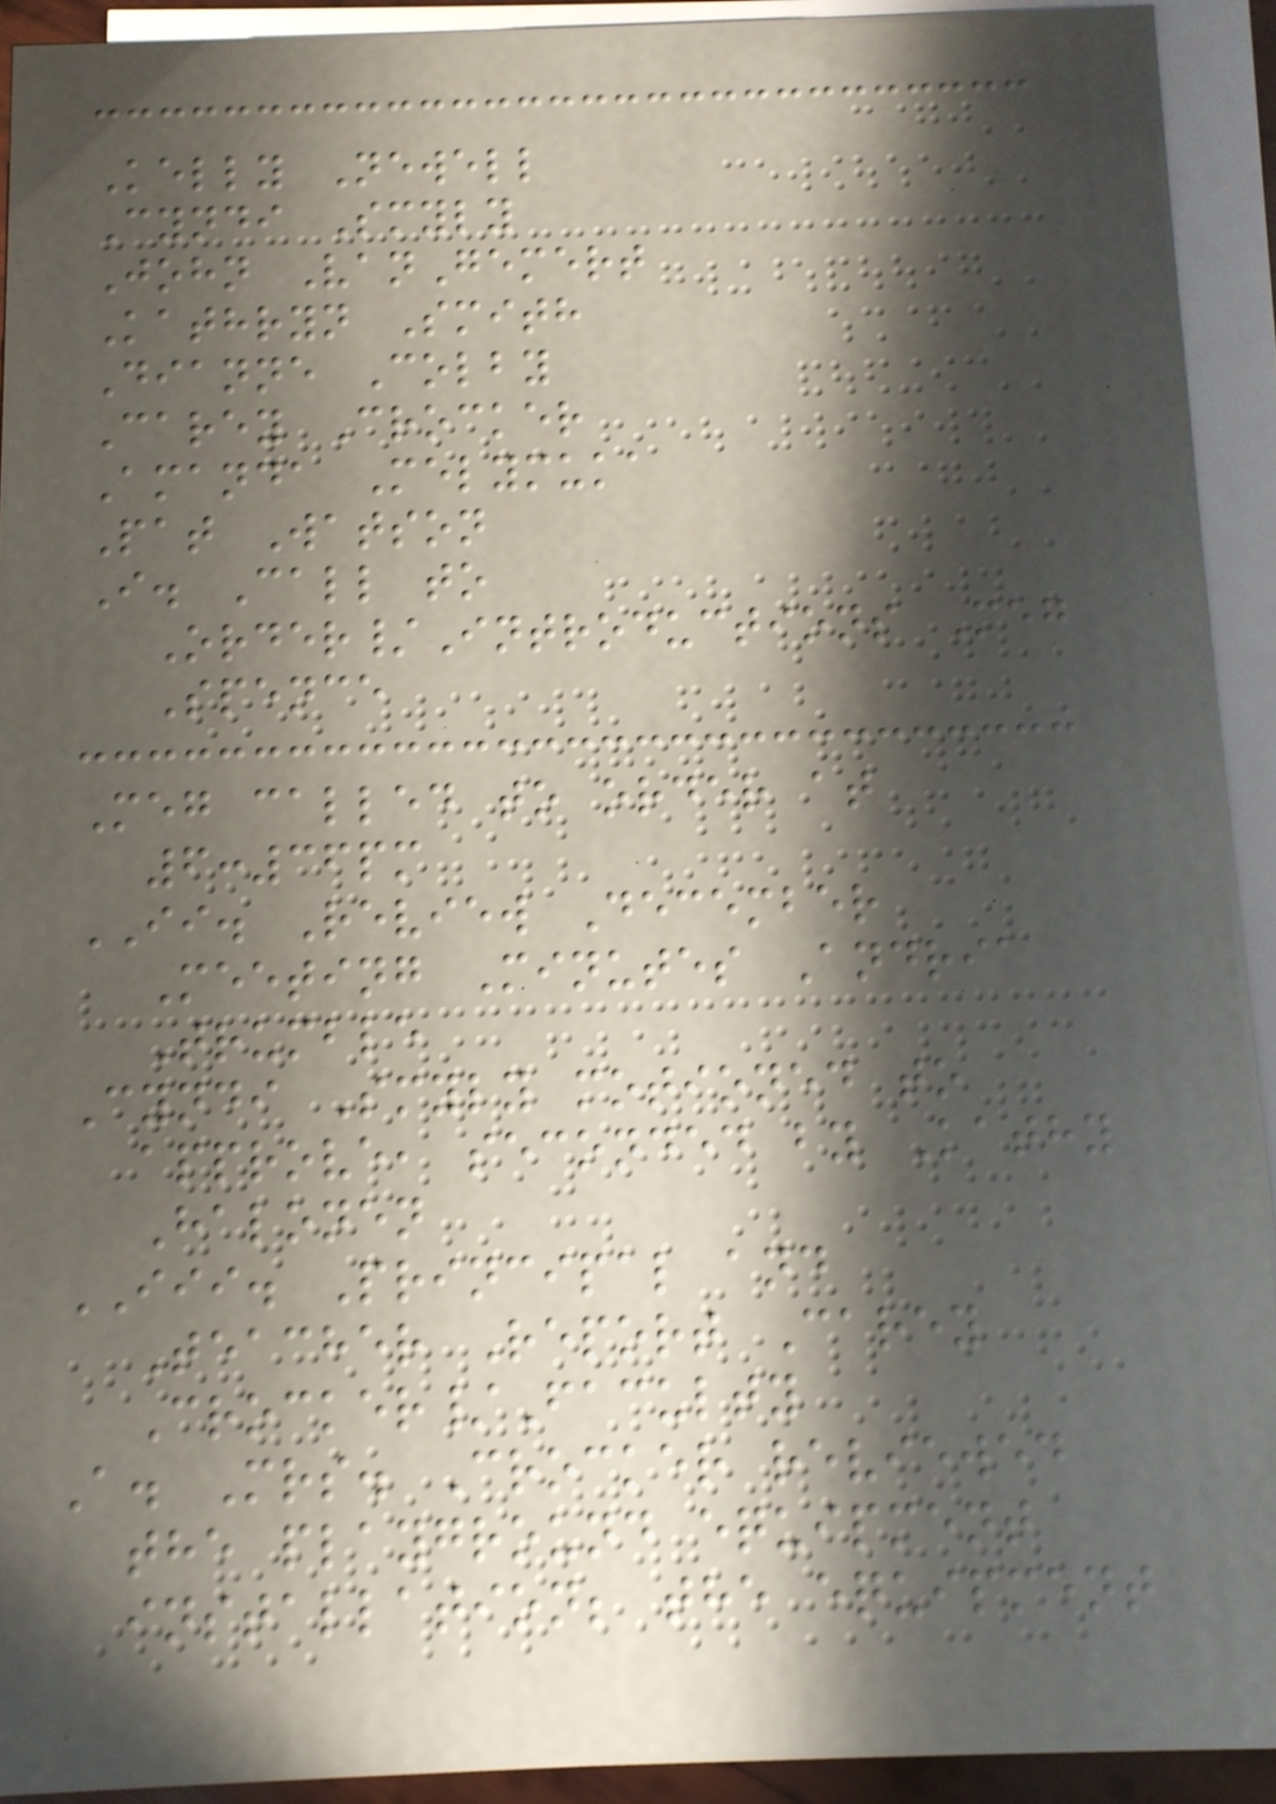Kelly Newell
Cyndi Smyly
John VanGemert
Kathryn Smith
Dianne Colby
Carey Crocker
Amanda Melymuka
Pat Watson
I. Call to
Order/Introductions Meg
Spence
Meg called to order at
6:36pm
II. Review December
Meeting Minutes Andria
Trumble
Cyndi Smyly motioned to
approve, seconded by Kathy
Halonen
III. Principal and
Teacher Report Carey
Crocker/Faculty
A. Mrs. Crocker reviewed
the playground equipment
installation; the equipment
